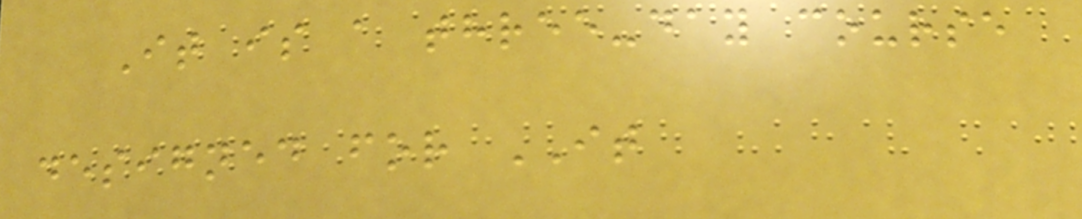It is a three-day course
designed for IT
